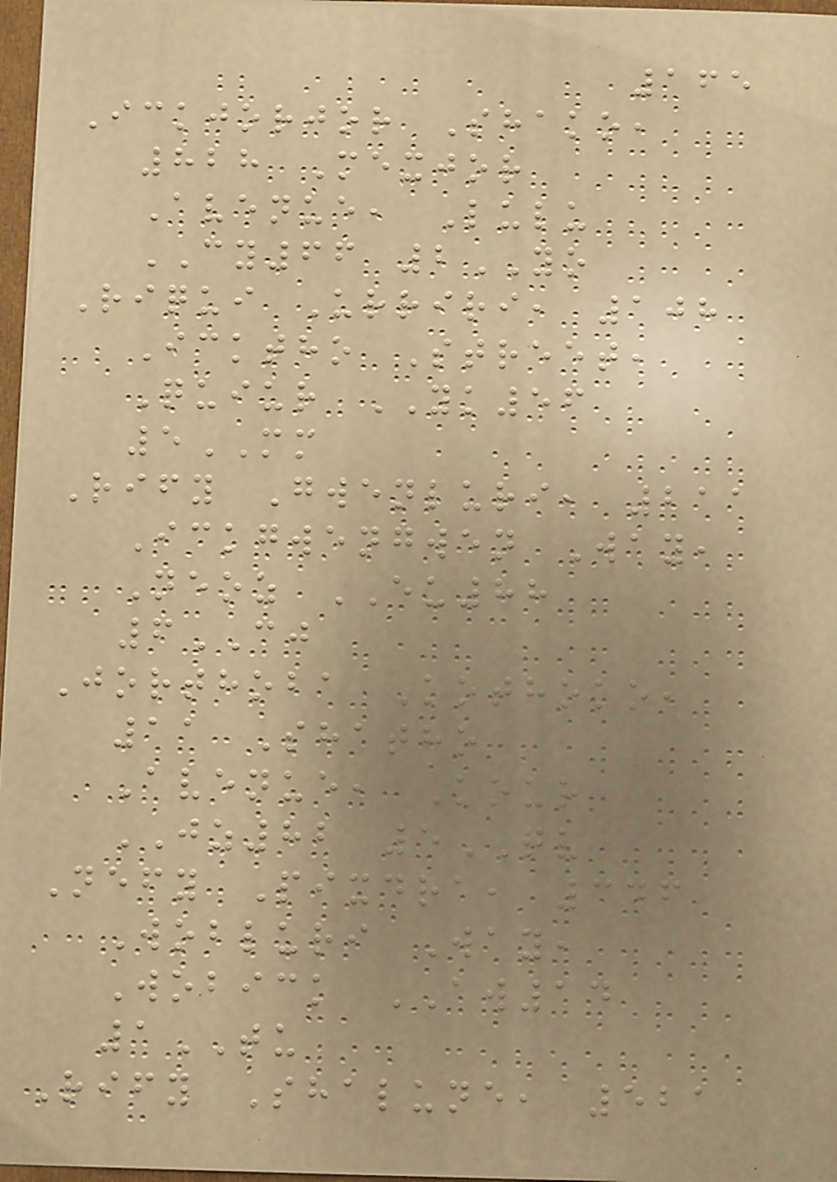165
Ickjorjor Shako,
828 Mexjor
Avenue, Lulu
CY66 2YO
Riqui Urriri, 108
Icktho Street,
Quiur YK56
5MM
Rify Gwenluri, 211
Ickgwengwen Way,
Neoz EU88
6CJ
Jorthoba Kothoko,
11 Shatho
Avenue, Kour
JZ82 5QV
Nefy Pixdra, 346
Wobluri Way,
Wobick AW14
1TU
Rify Shalune, 521
